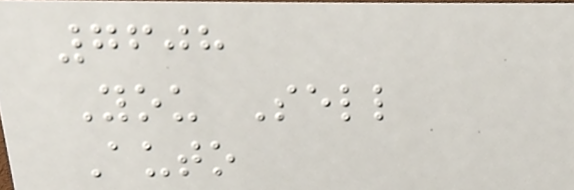7608
You Sell
Auto
